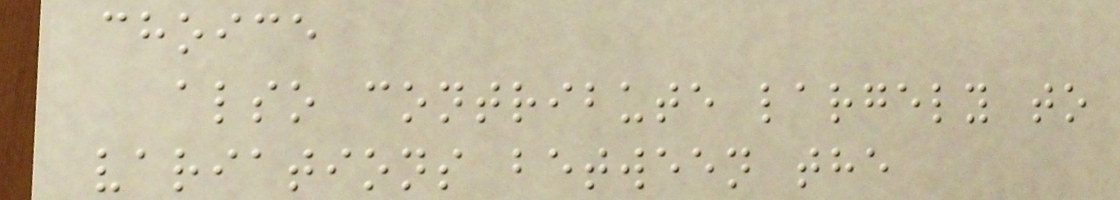choice
also contribute largely to
variations between the
